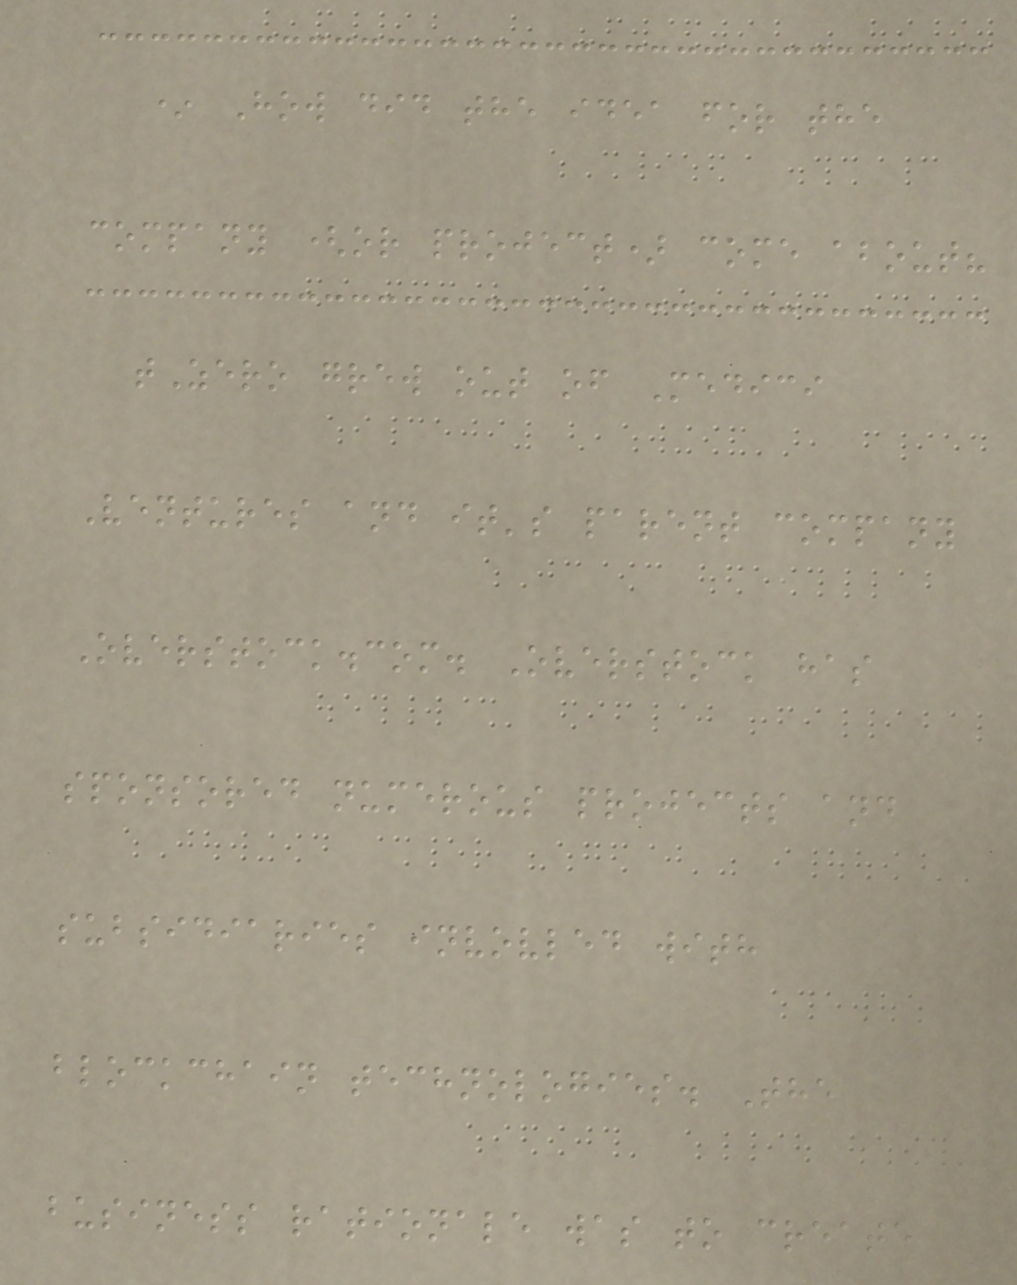* How did the idea for the
company (or project) come about?
tZero grew out of Medici
Ventures and it's parent company
Overstock.com. Overstock has
sponsored numerous projects and
subsidiaries invovled with
blockchain technologies. The
business rationale was to create
